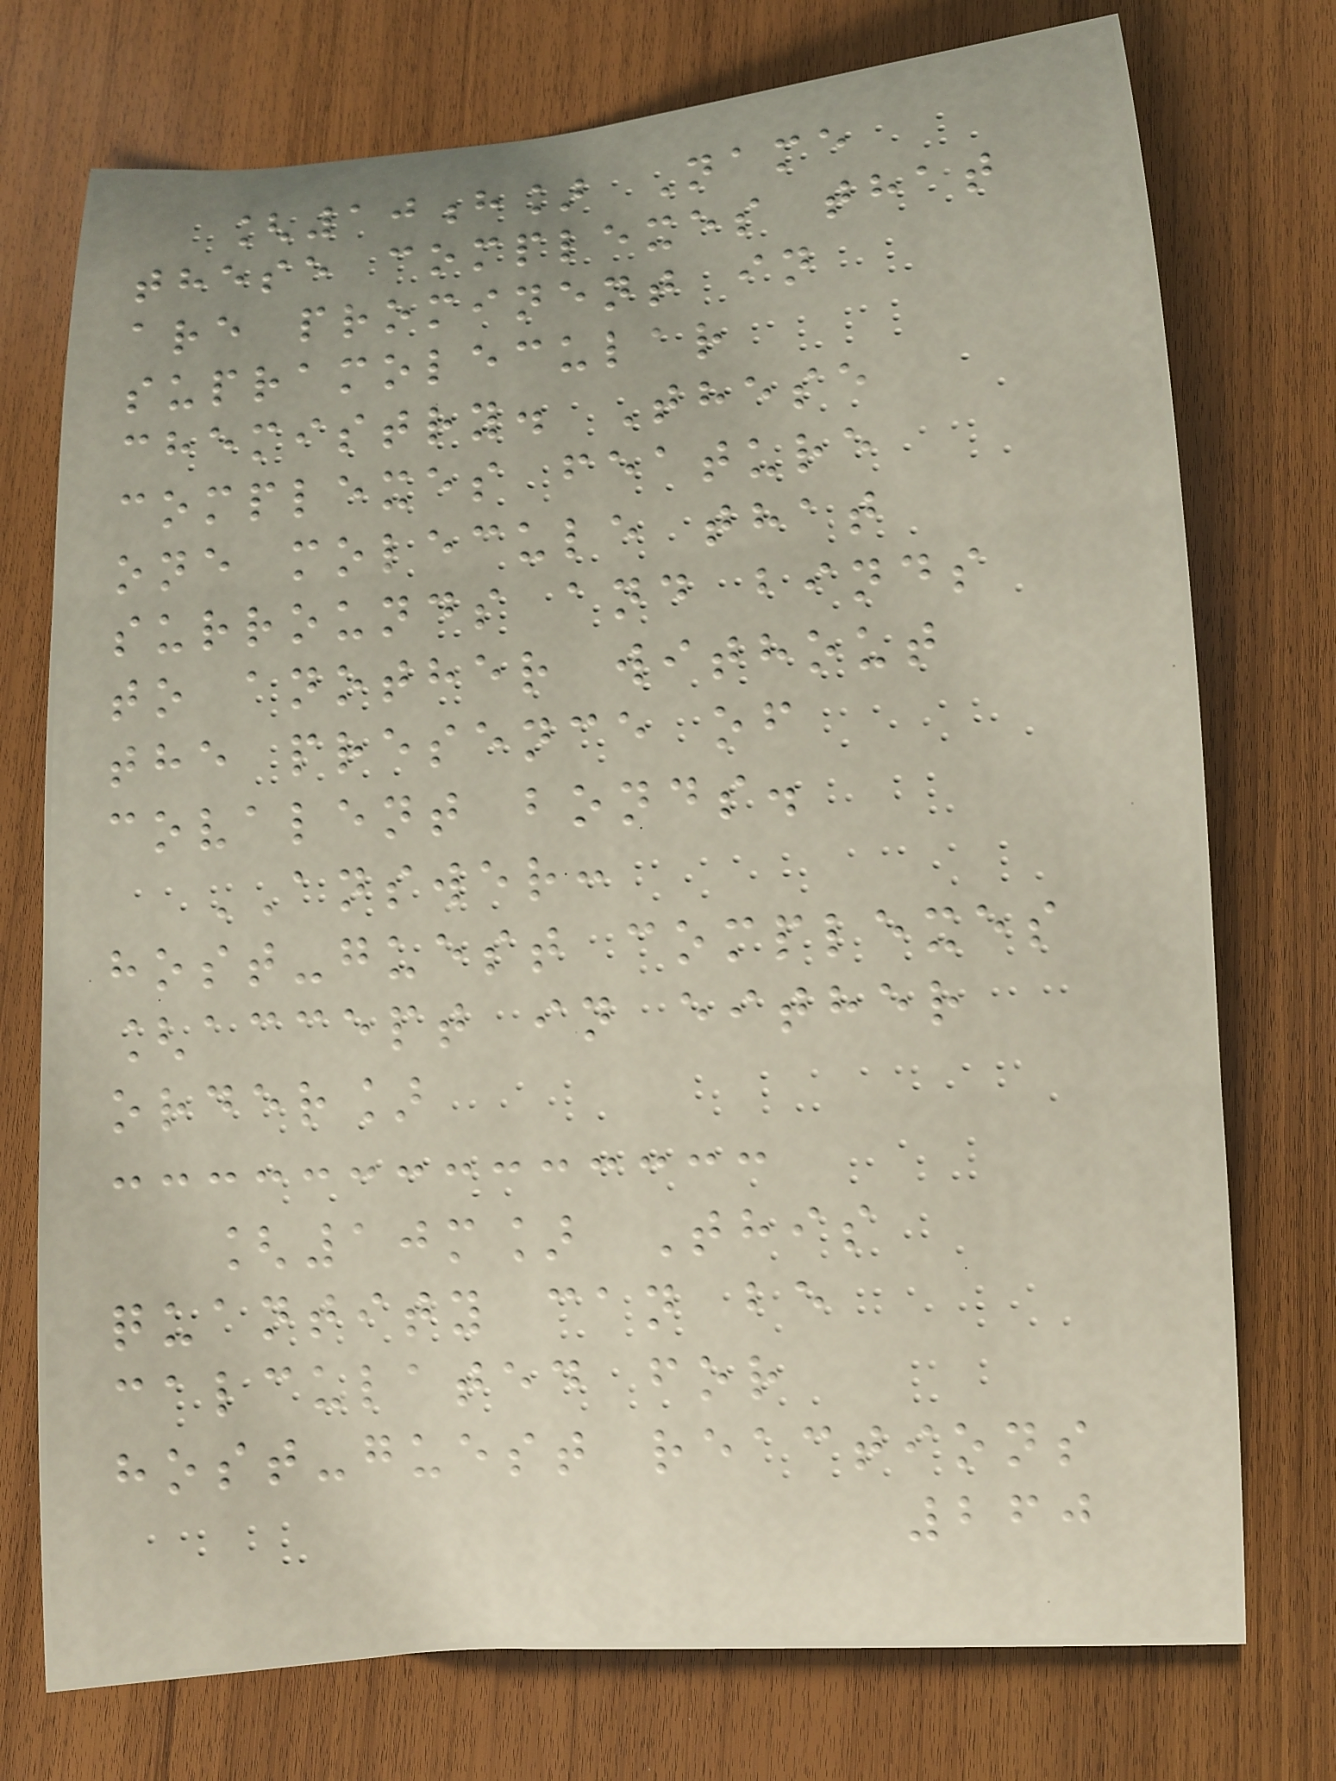[10h] Name
these complexes that
are prominent in
supramolecular
chemistry. These
complexes feature
one molecule that
surrounds and binds
to another without
the presence of
covalent bonds.
ANSWER:
host-guest complexes
[accept in either
order]
[10m] This
quantity can be
calculated for
host-guest reactions
260
